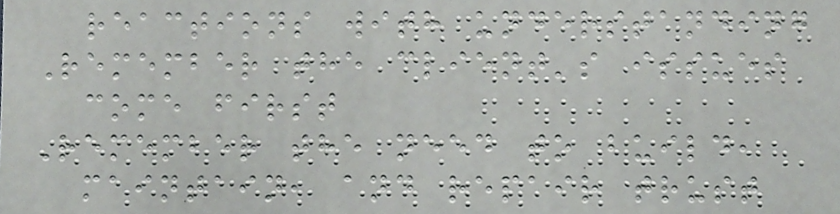reactions with understanding
Remember the client's issues
come first
Remember the need to build,
maintain, and repair trust
